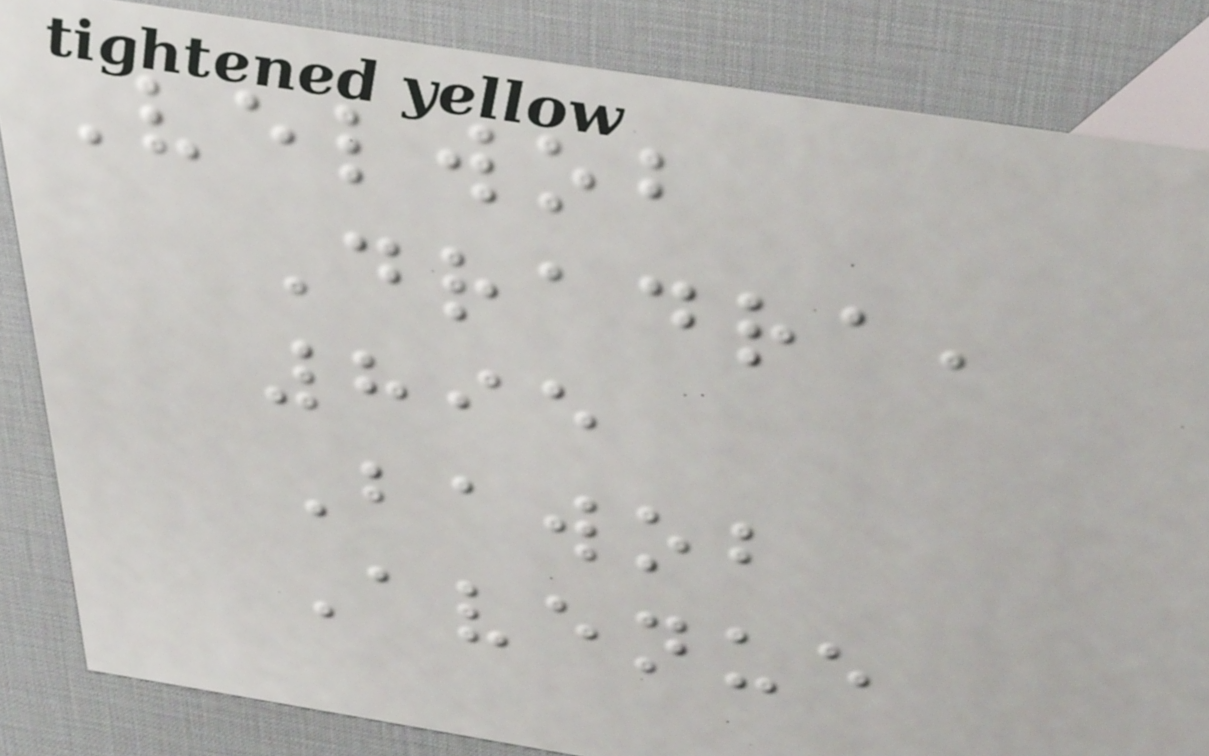Velwob
Dradra,
895
Bawob
Avenue
